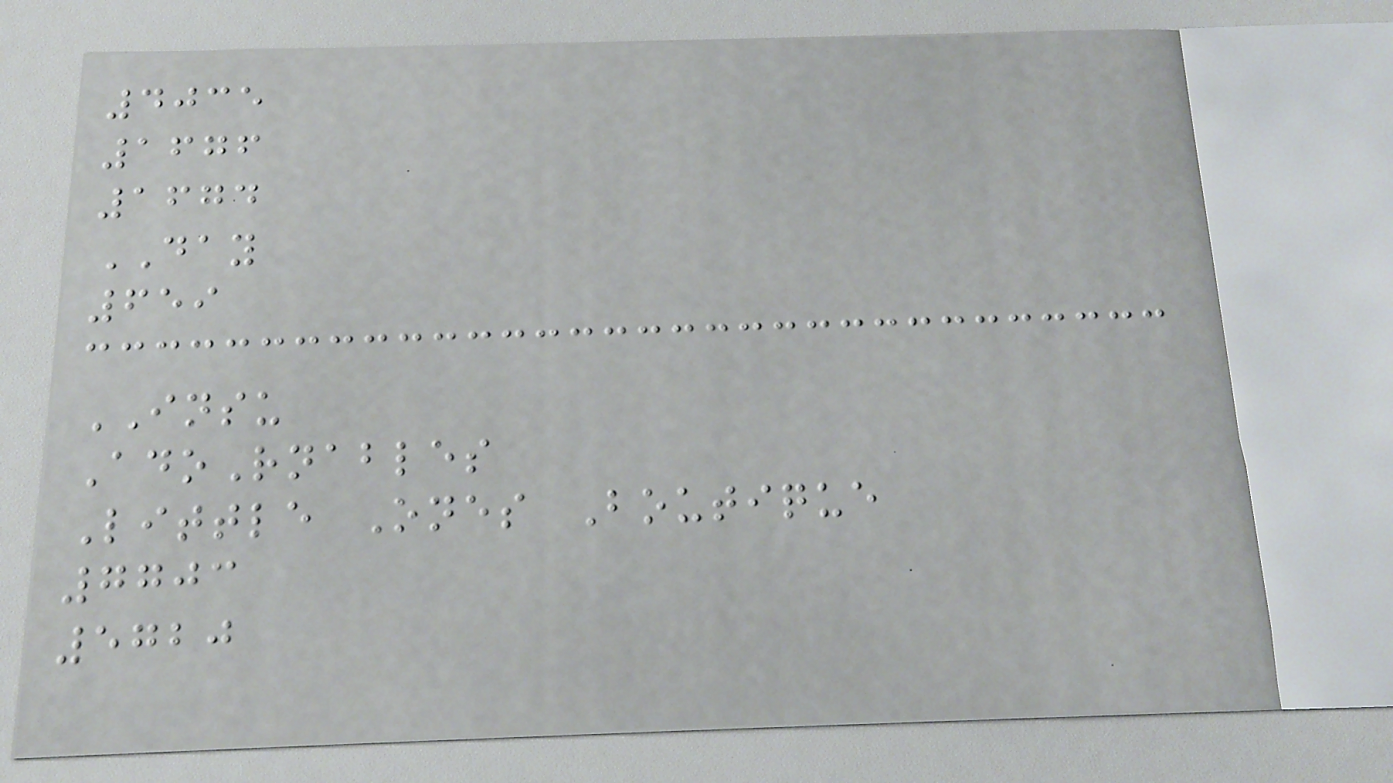4035
1676
1674
DAY
659
INSU
AdoRnables
Little Ones Boutique
7703
5720
